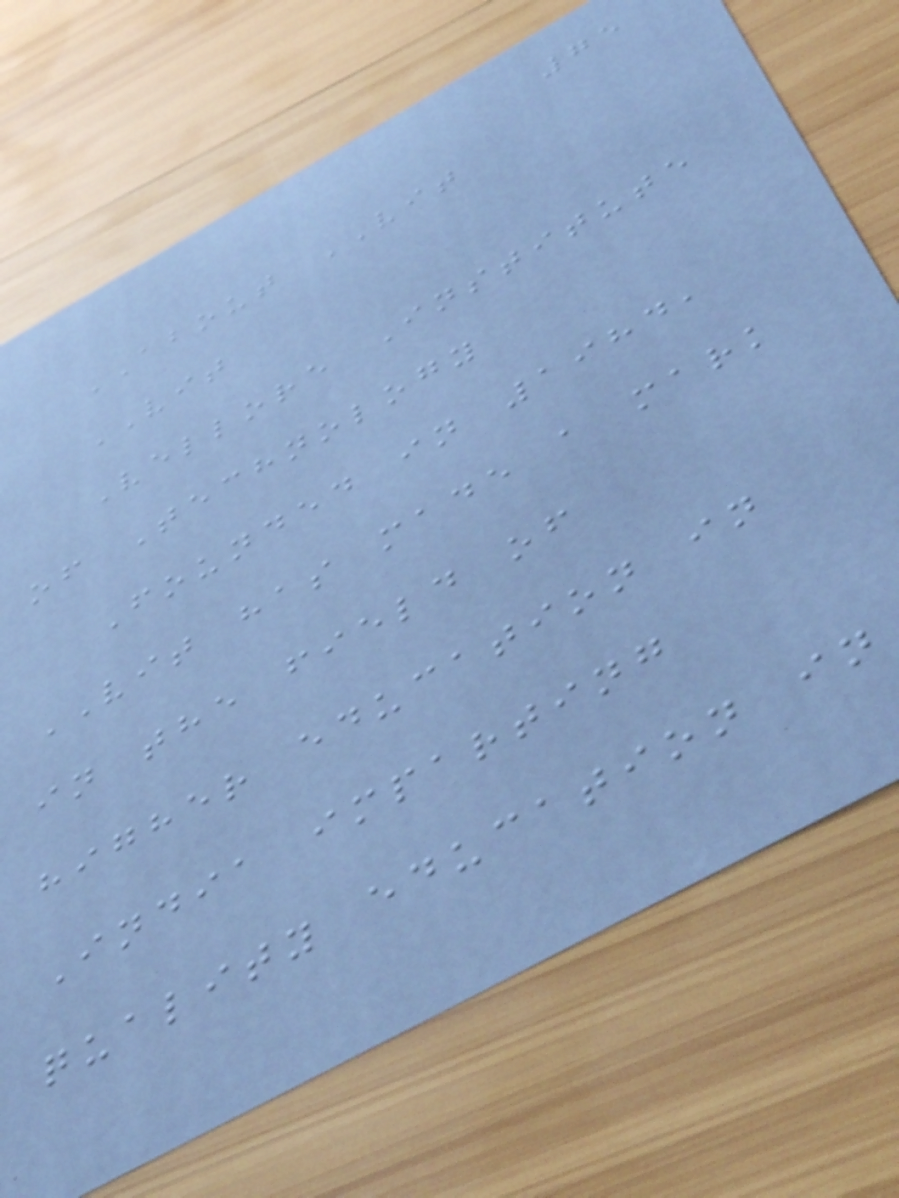75
ABOUT VIT
VIT
Vellore Institute
of Technology
Founded in 1984,
VIT has made a mark
in the field of
higher education in
India imparting
quality education in
